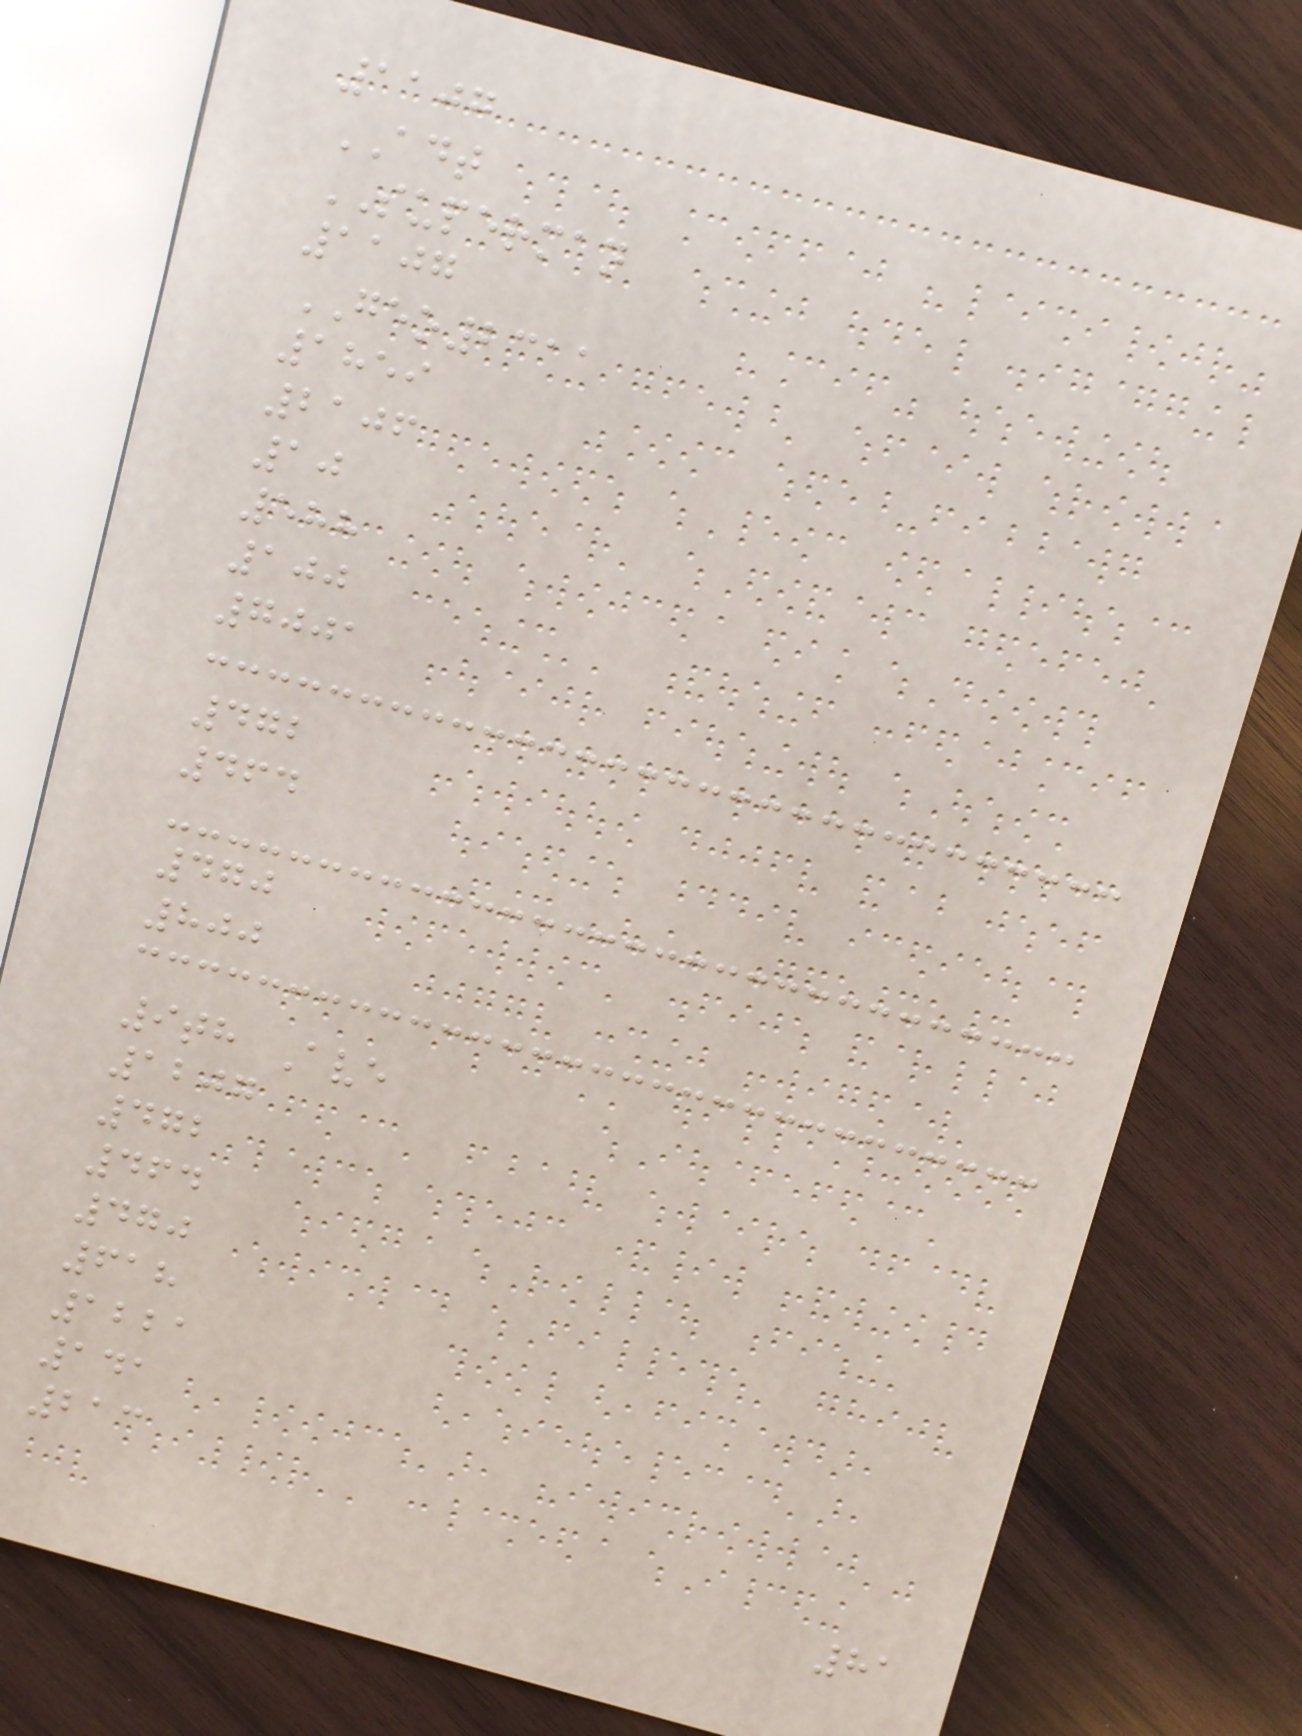1107
ADT
SUPERMAN
1107
GEO2311
1859
2106
10
588
100
7001
472
464
470
800
9th Ave
1207
472
464
470
618
1221
141
213
81
